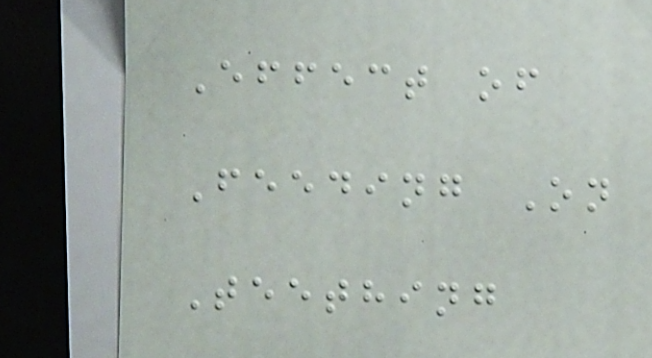Effect of
Feeding On
Teething
